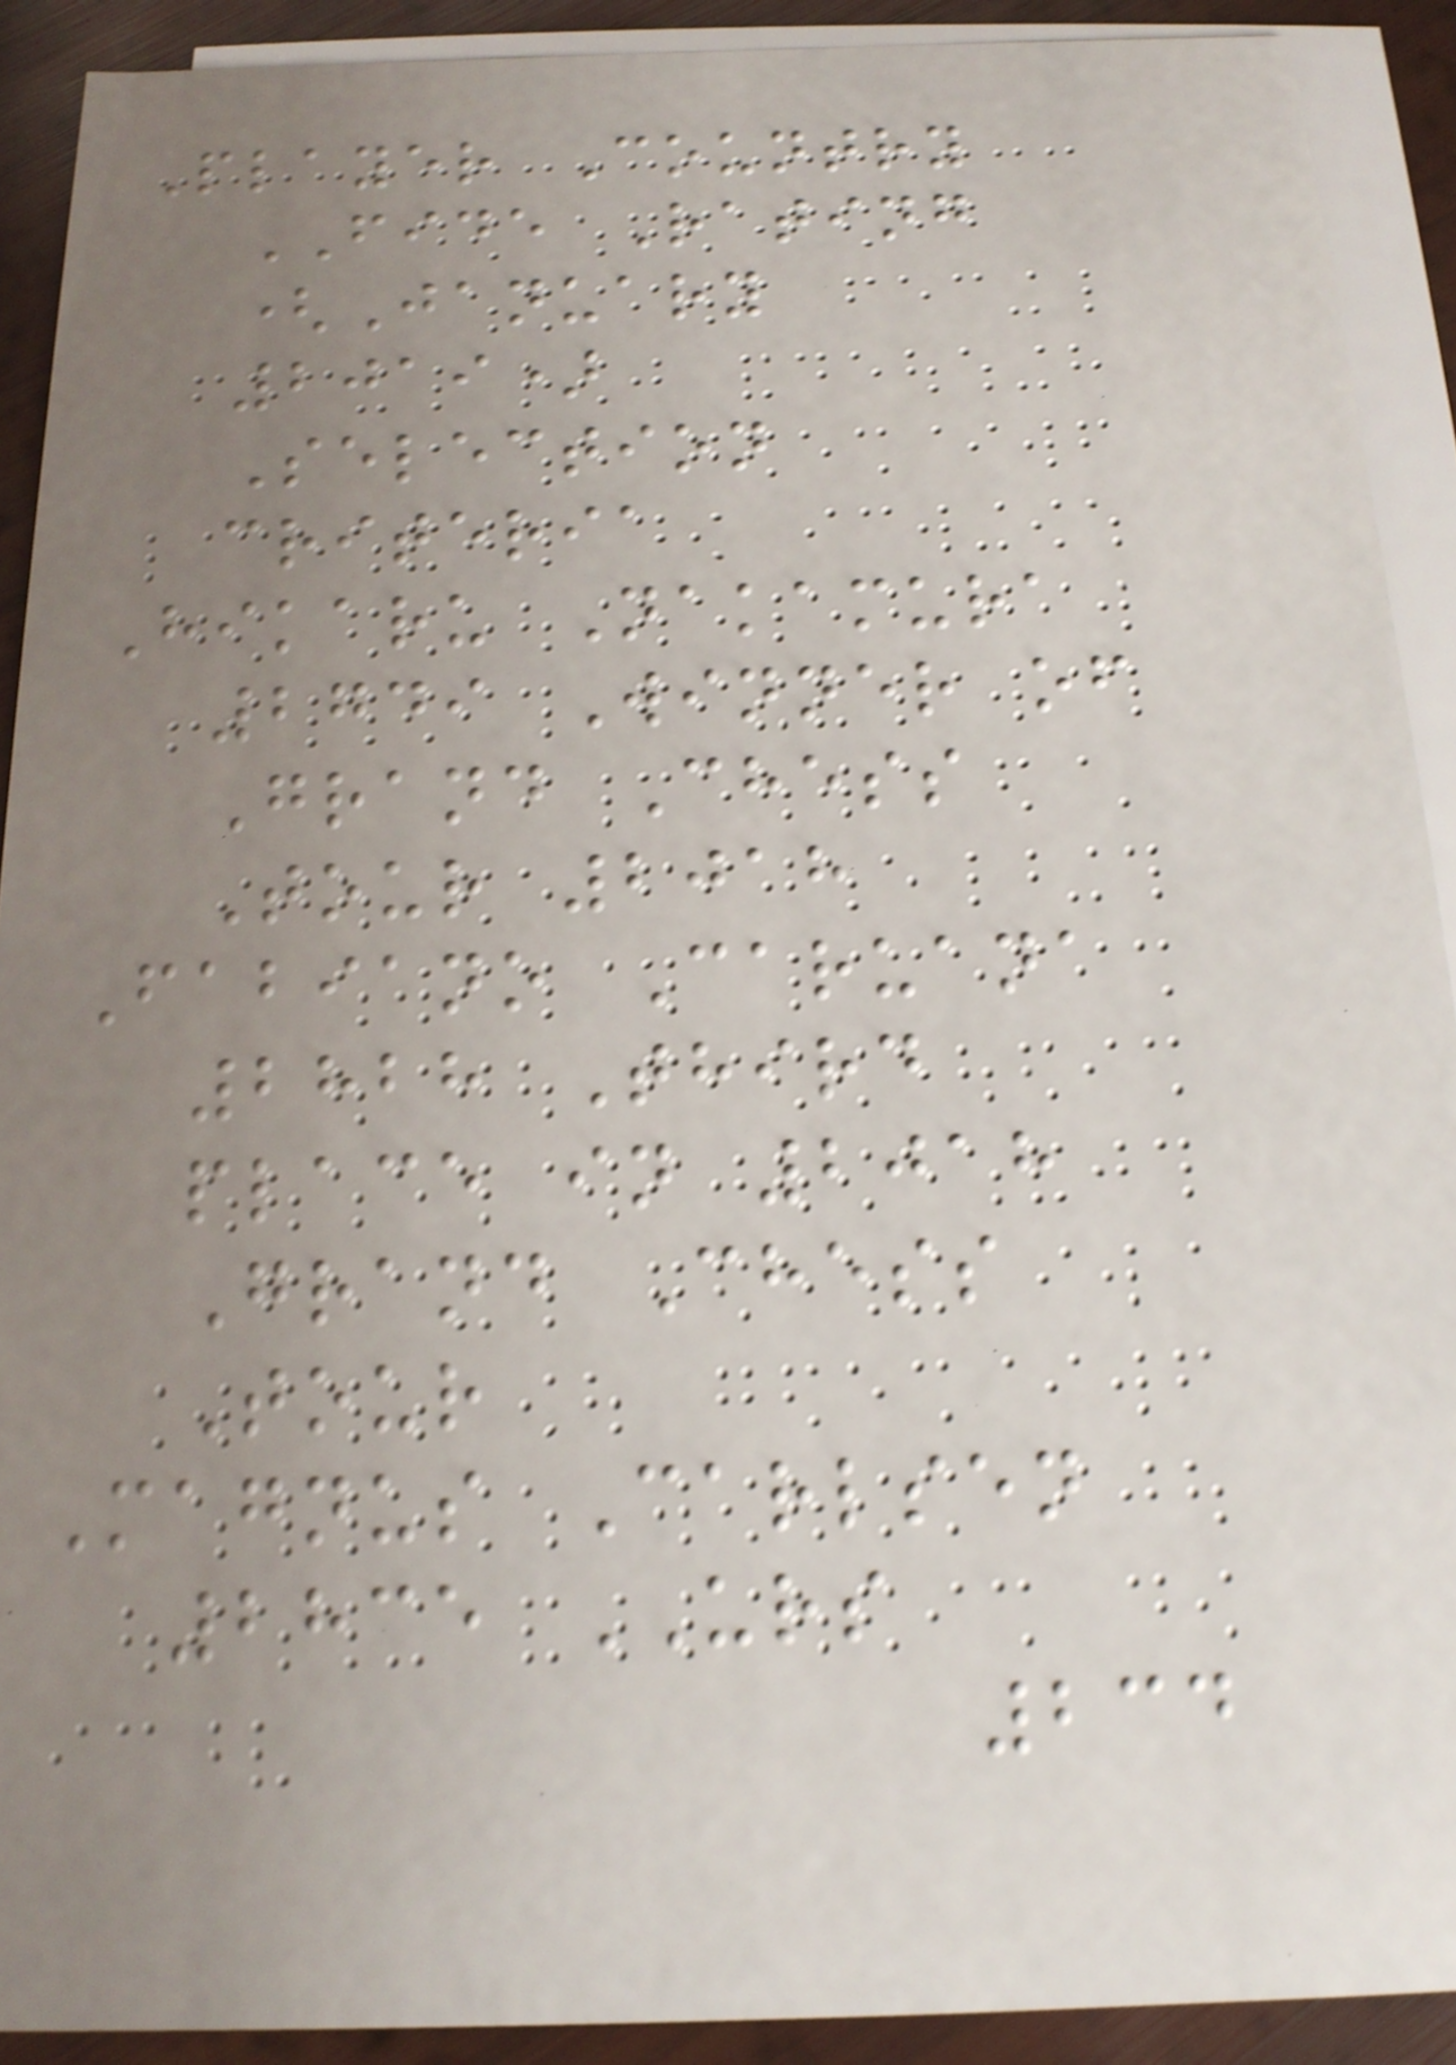Player Country
FIDE Rating
(January
2019)
Selection
criteria
Hikaru Nakamura
2749 Winner of
Grand Chess
Tour 2018
Fabiano Caruana
2828 Third
place in 2018
Grand Chess
Tour
Magnus Carlsen
2835 URS
234
